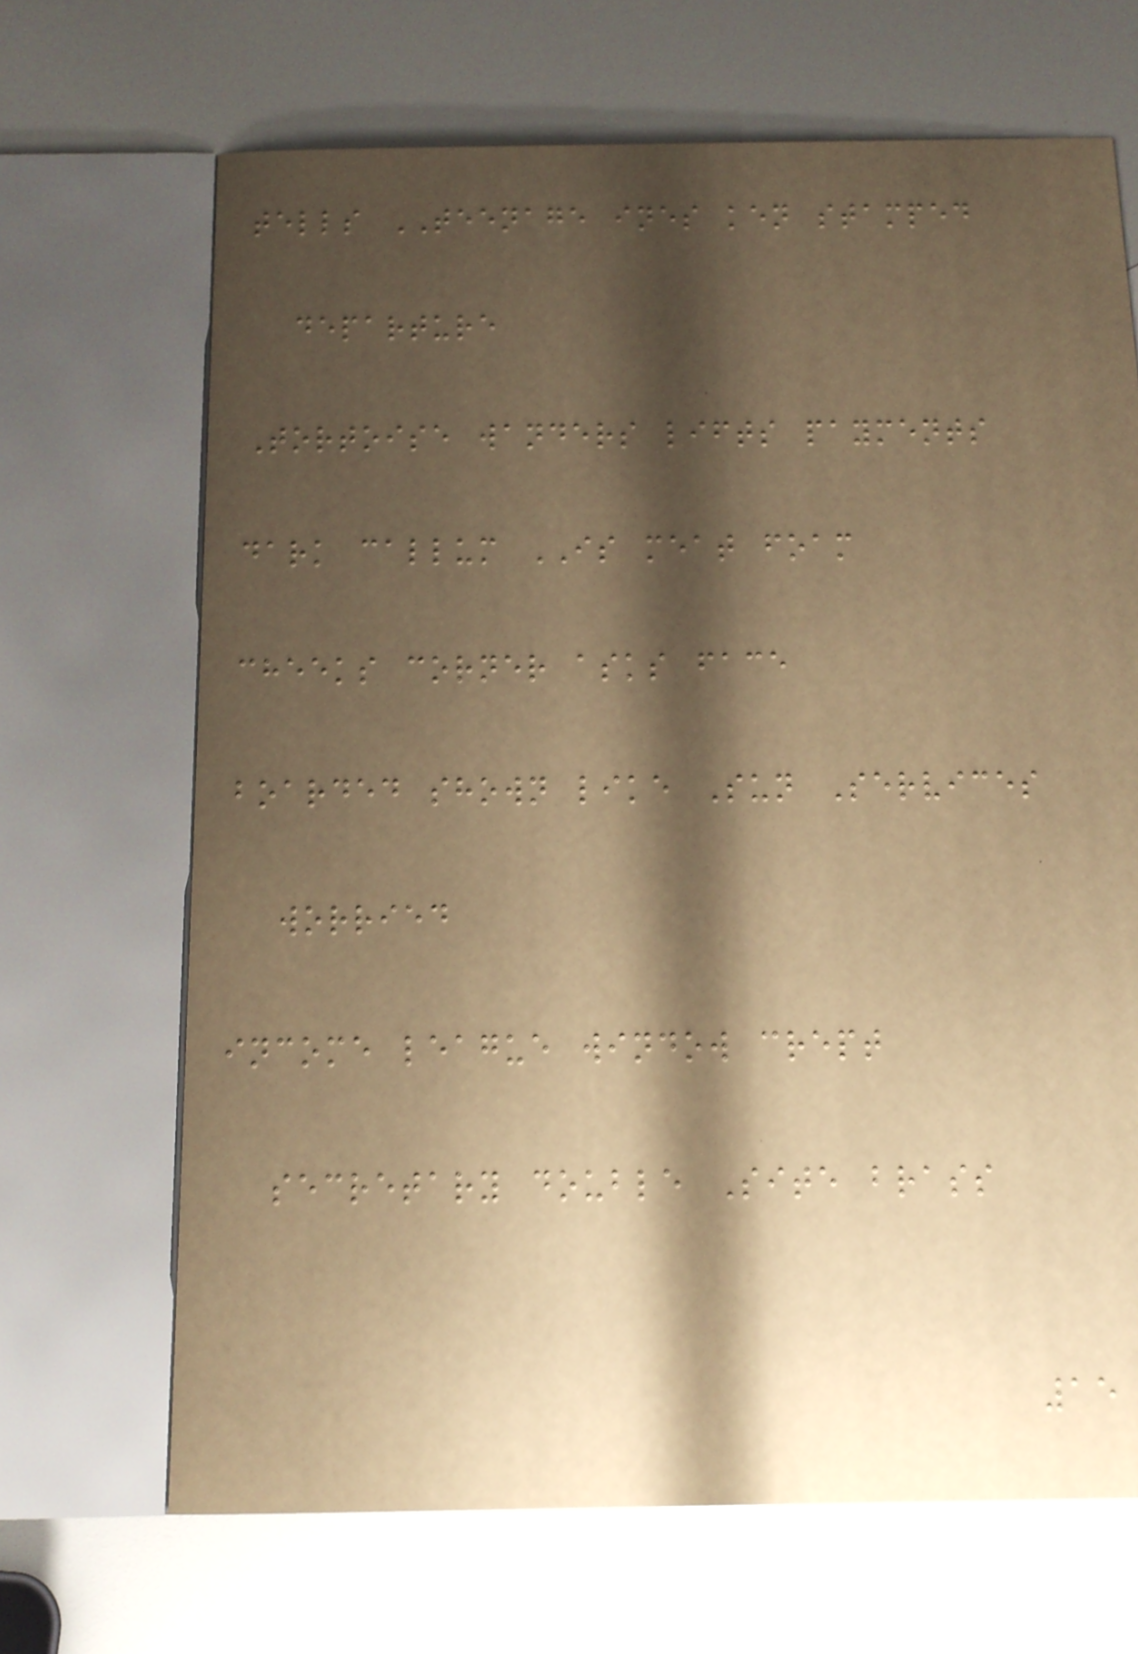tells TEENAGE ines ken stamped
departure
Tortoise wanders lifts payments
dark callum IS meat foam
cheeks corner asks face
boarded shown like Sun Services
worried
income league window crept
secretary double Site brass
15
